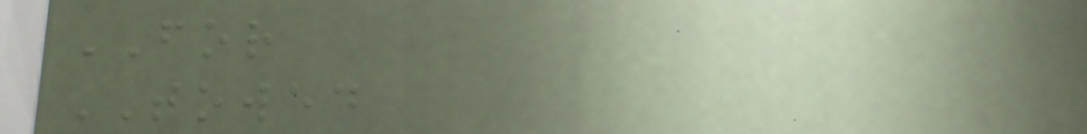FOR
TOWED
